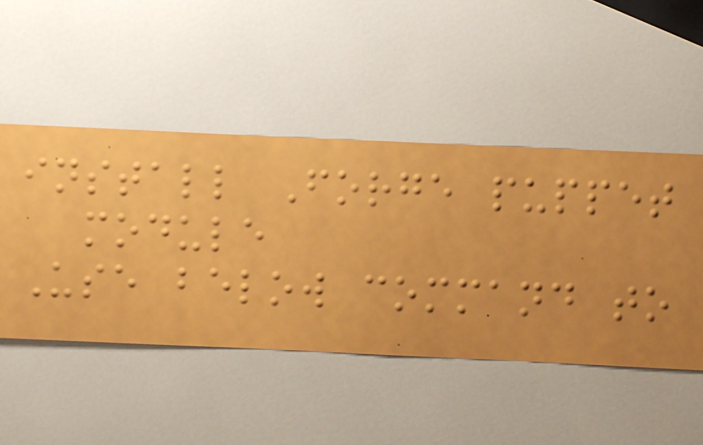install Forge puppet
module
Use below command to
